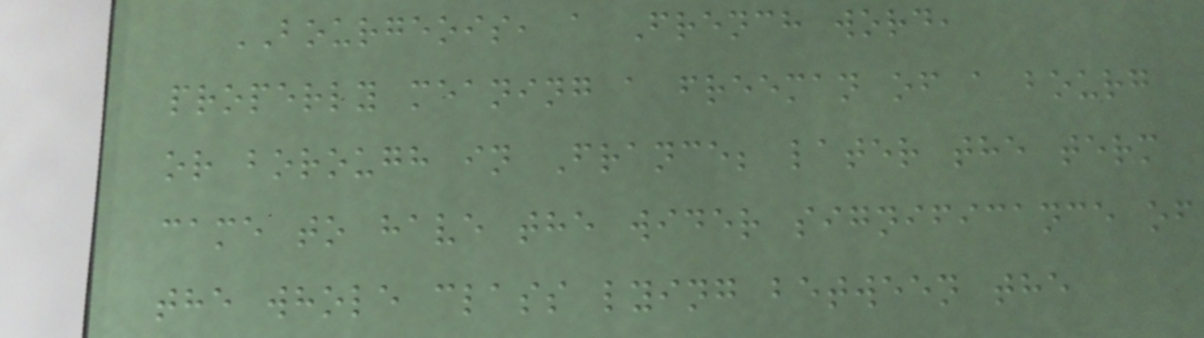BOURGEOIS, a French word,
properly meaning a freeman of a bourg
or borough in France; later the term
came to have the wider significance of
the whole class lying between the
